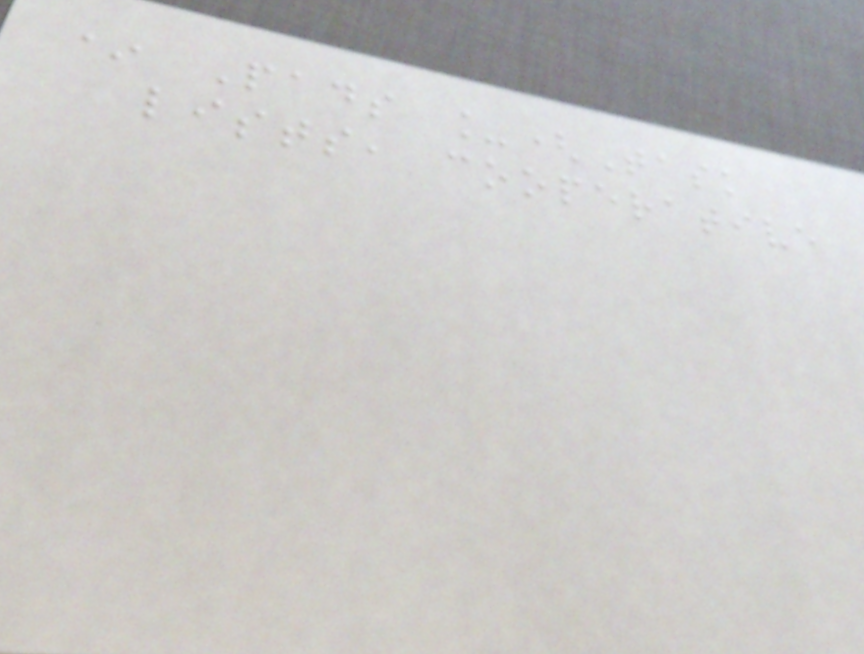* Pads _(Task
lists, cooperative
